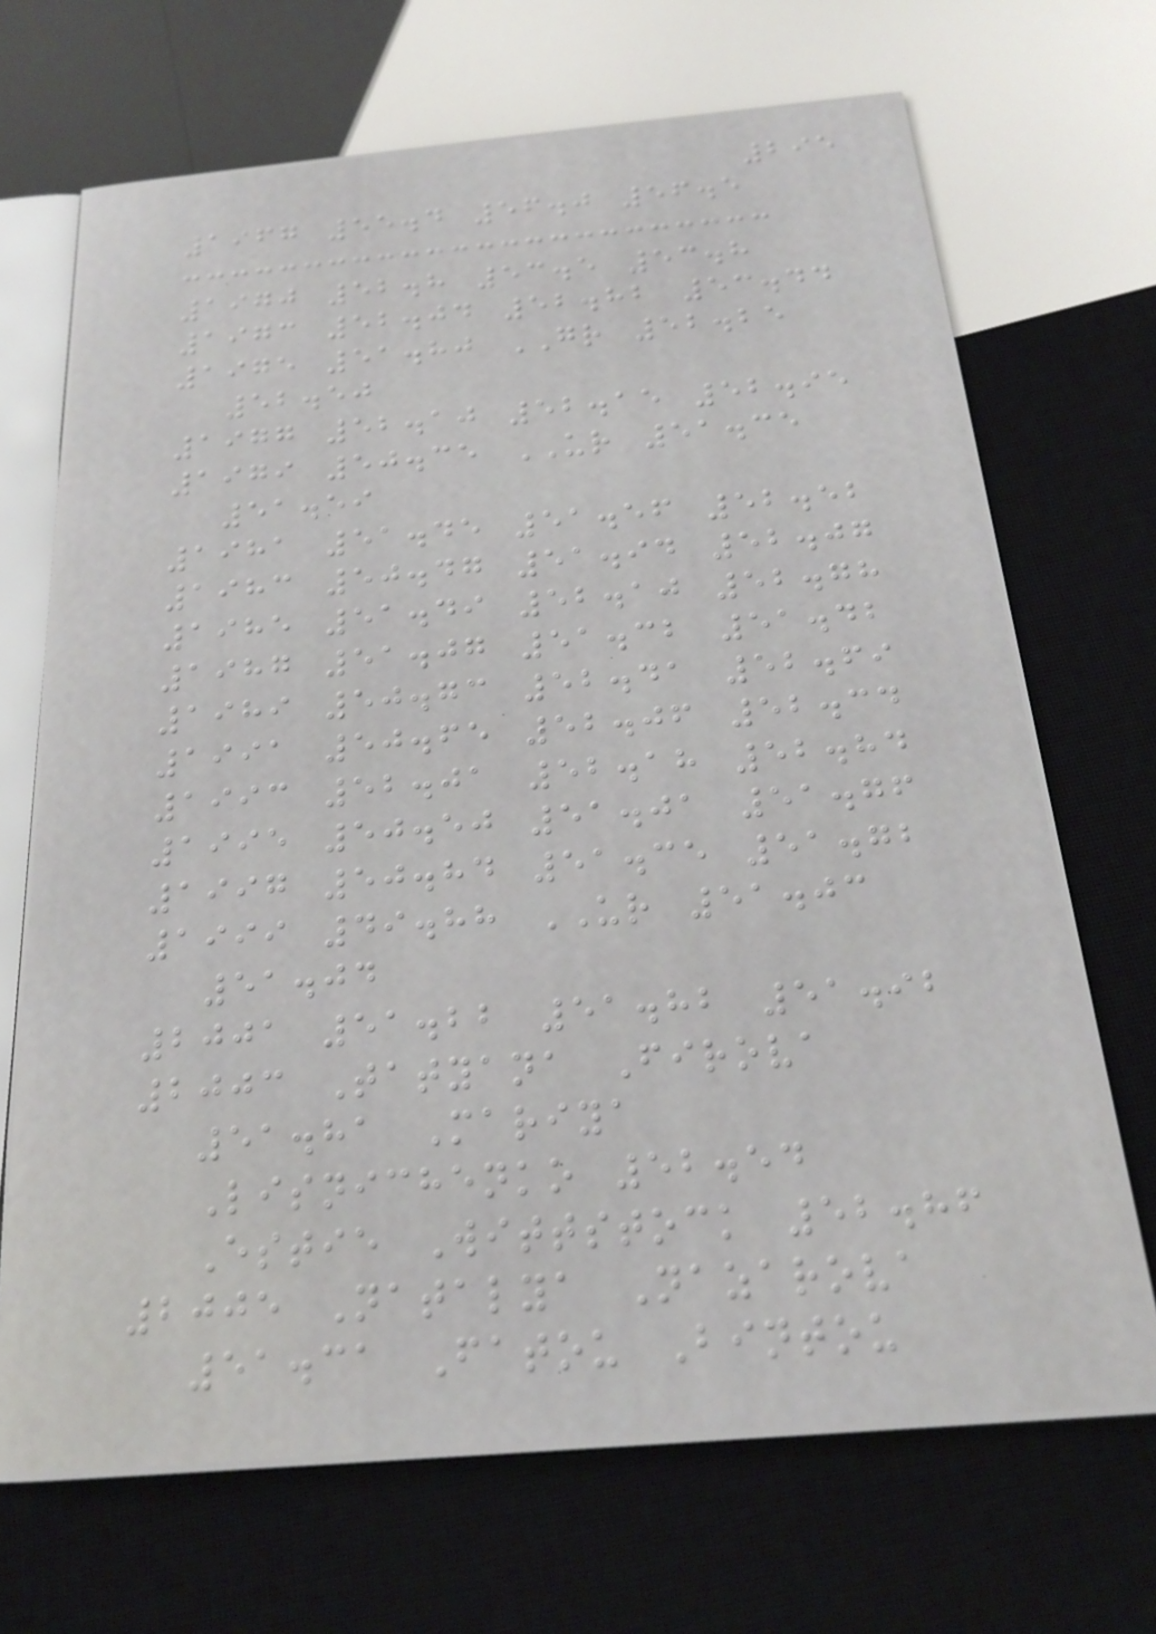295
1967 55.4 56.0 56.5
1970 52.8 53.5 53.8
1973 52.04 52.82 53.44
1975 51.80 GR 52.25
52.50
1977 52.10 52.15 52.95
1979 50.35 UR 51.35
51.59
1981 51.45 51.56 52.52
1983 50.47 51.94 52.07
1985 51.49 52.10 52.78
1987 51.07 51.32 51.42
1989 50.73 52.41 52.69
1991 50.65 52.06 52.34
1993 52.01 52.18 52.84
1995 50.50 51.01 51.76
1997 50.84 51.35 51.72
1999 49.88 UR 51.03
51.04
2001 51.22 51.82 51.92
2003 Tatyana Firova
51.81 Mariya
Lisnichenko 52.54
Estie Wittstock 52.86
2005 Natalya Nazarova
51.31 Fatou Bintou
